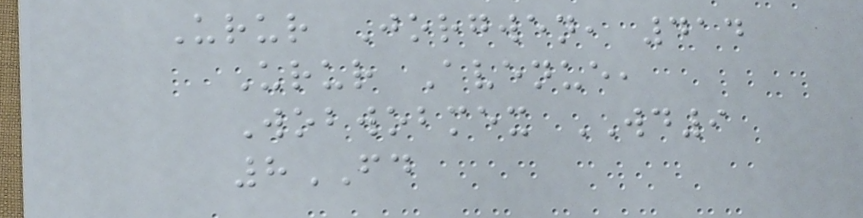Urur Jorgwen, 414
Urur Avenue,
Wobwobmex WD9
8FD
